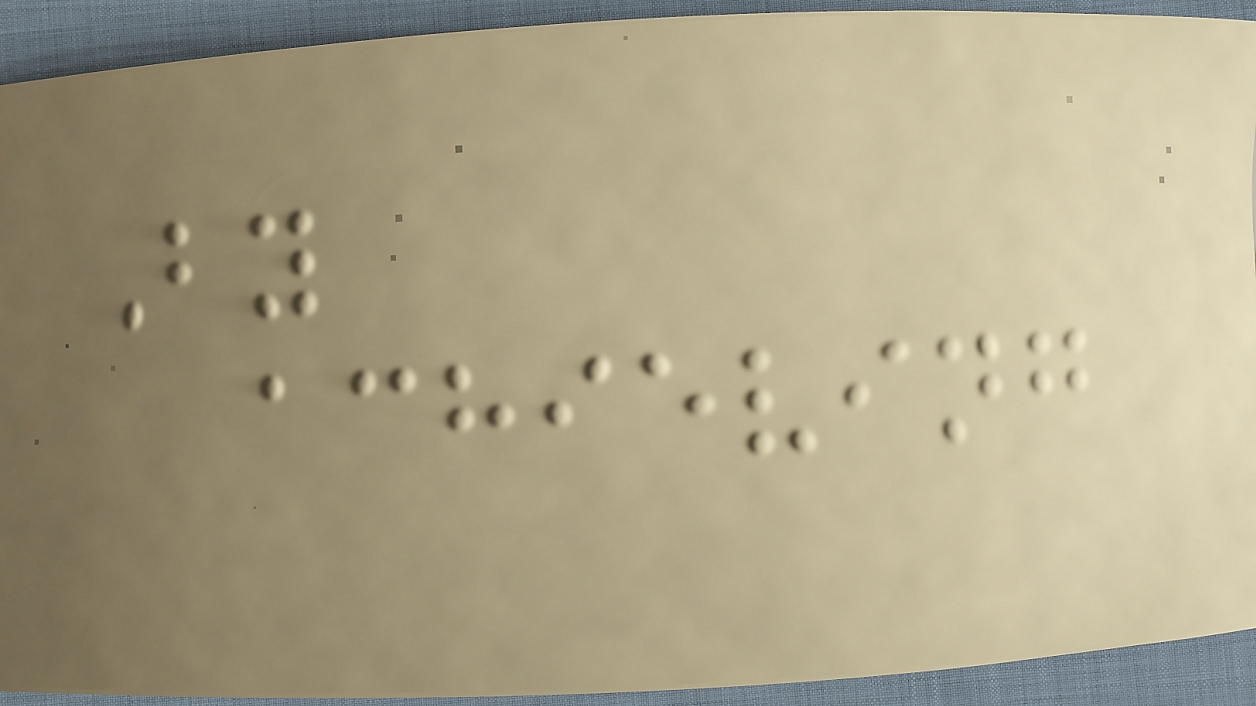By
achieving
